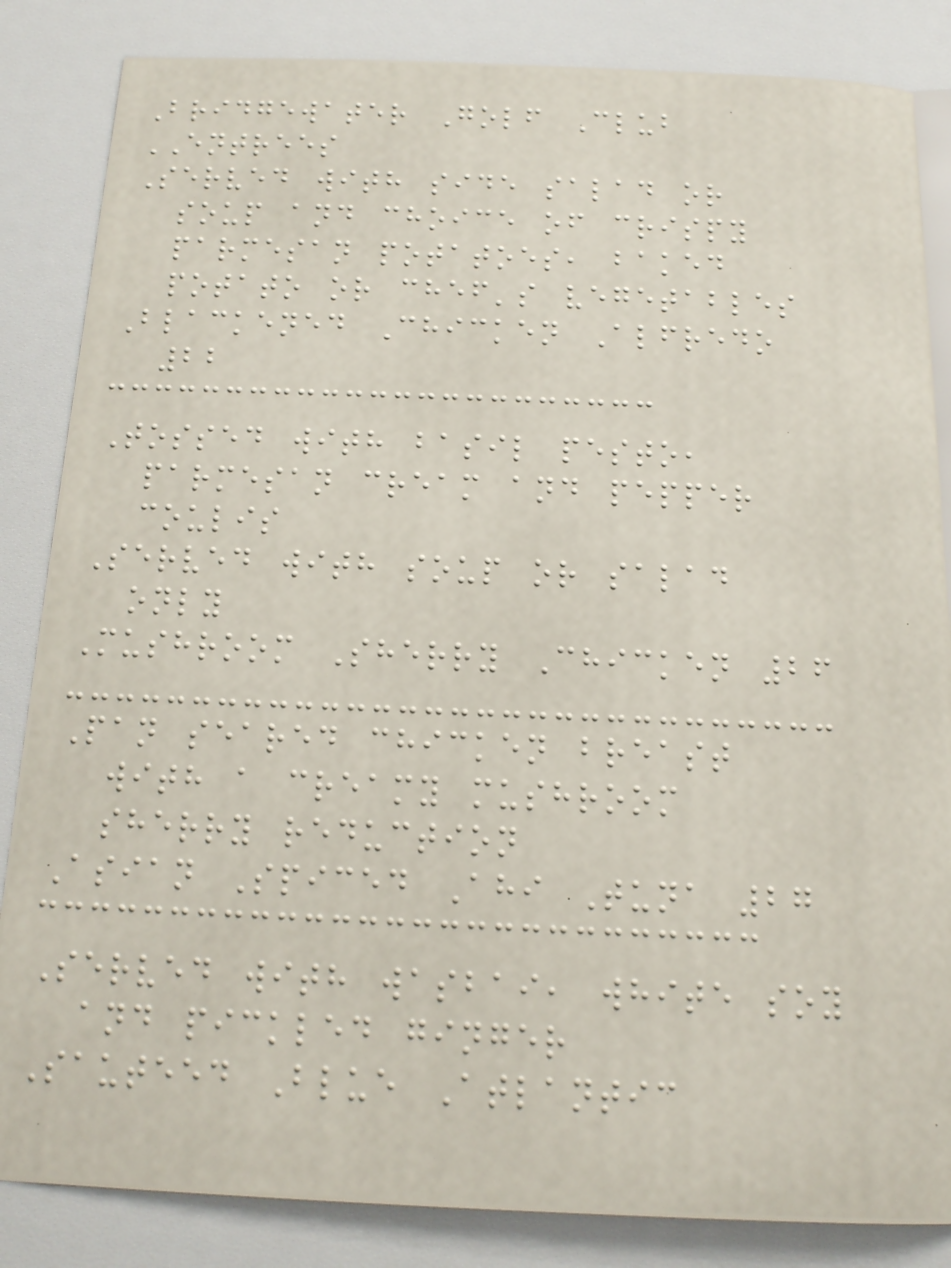Bridgewater Golf Club
ENTREES
Served with side salad or
soup and choice of crispy
parmesan potatoes, baked
potato or chef's vegetables
Blackened Chicken Alfredo
22
Tossed with basil pesto,
parmesan cream and pepper
coulis
Served with soup or salad
only
Mushroom Sherry Chicken 26
Pan seared chicken breast
with a creamy mushroom
sherry reduction
Asian Spiced Ahi Tuna 27
Served with wasbai, white soy
and pickled ginger
Sauteed Blue Atlantic
